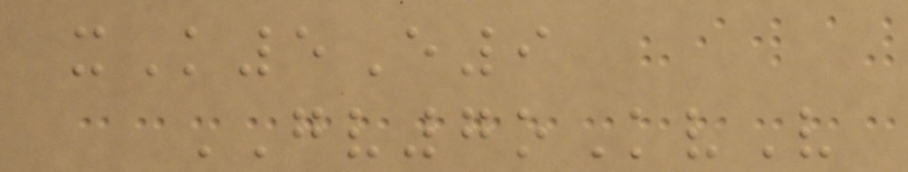xK5E9
GV7oKvV
